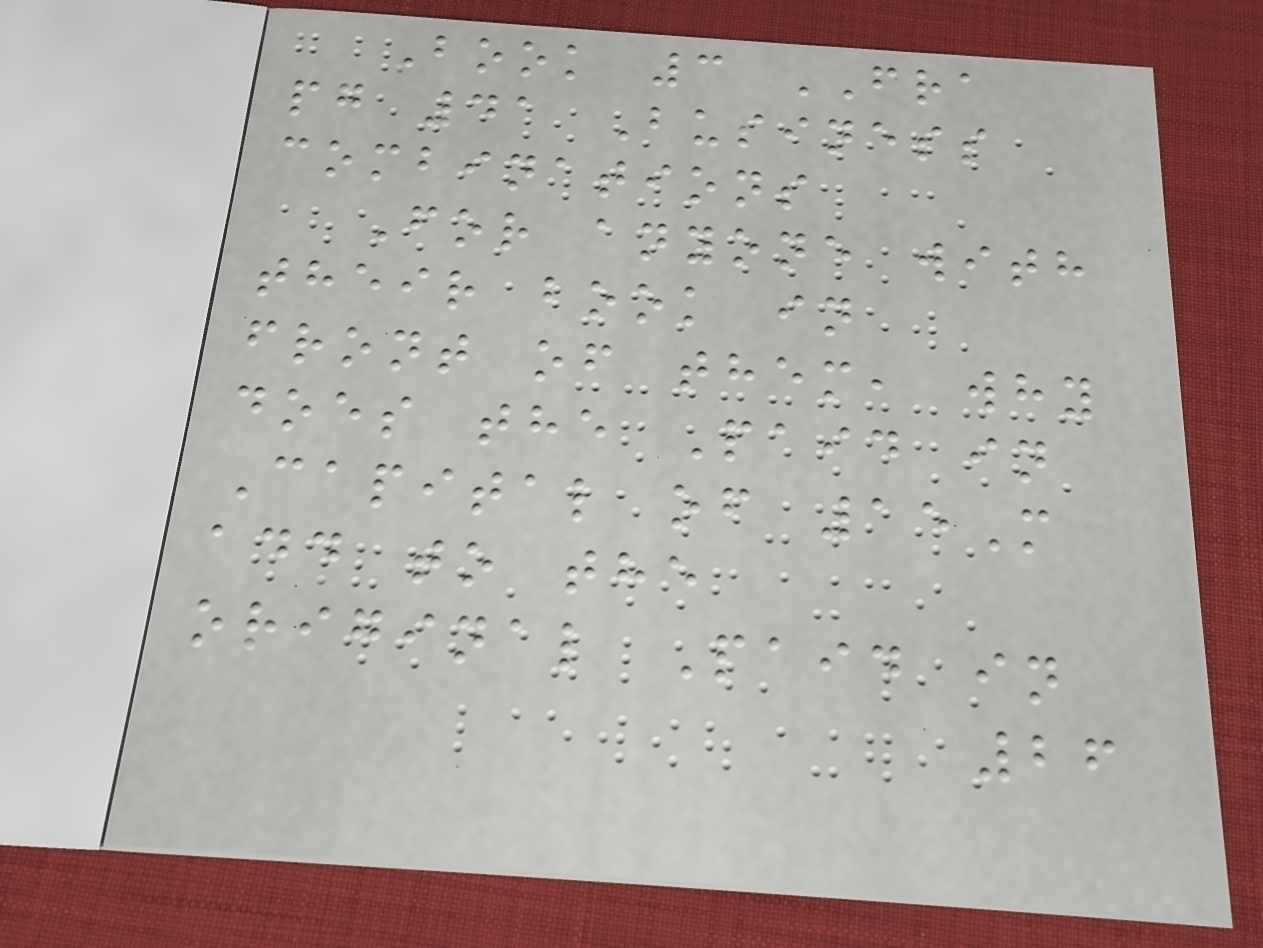Book 3 FRA
pg 41 Business
combinations
For anyone with
their book in
front of them, why
does the Paid in
Capital of 15M
add to the
original Paid in
26
